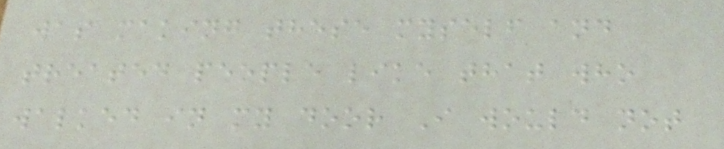was making these myself and
treated people like that who
walked in my door I would not
